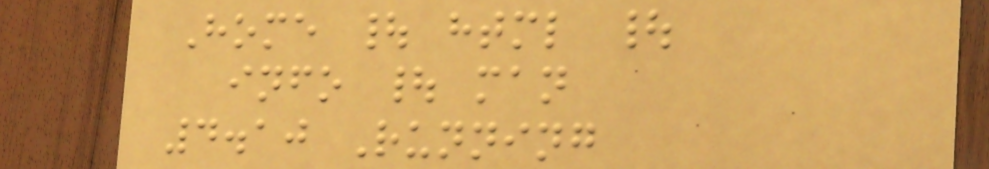Home | html |
info | man
4.10 Running
